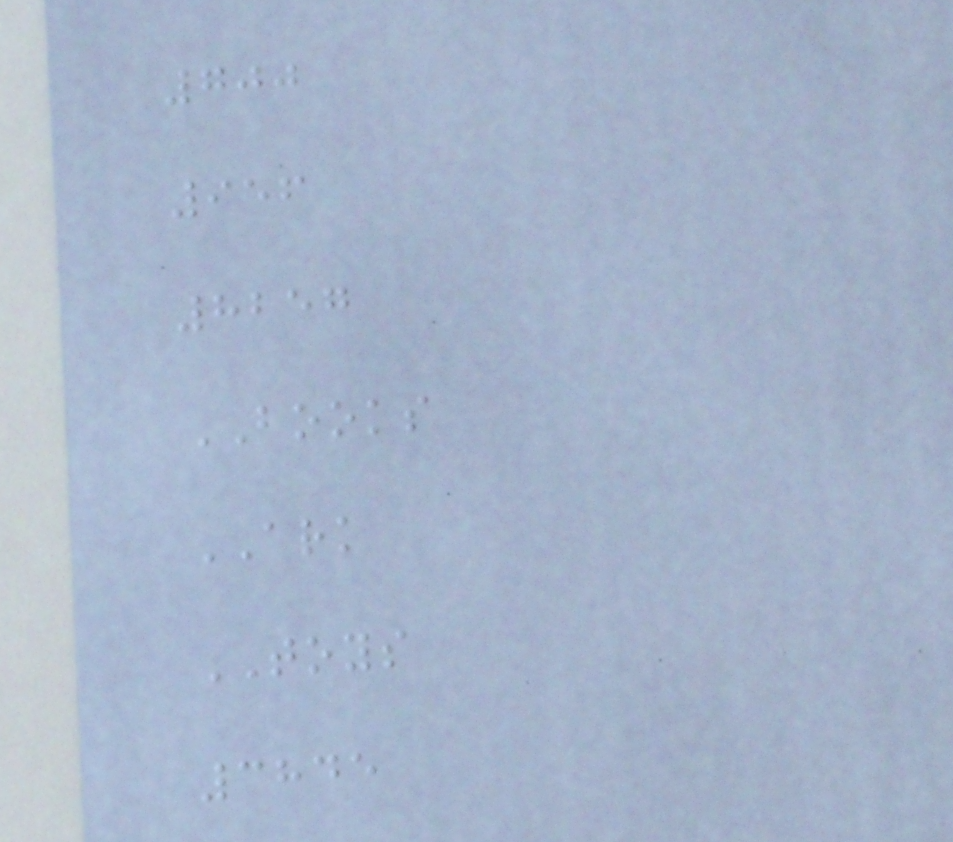700
956
8257
BOOKS
ARK
TOYS
3845
